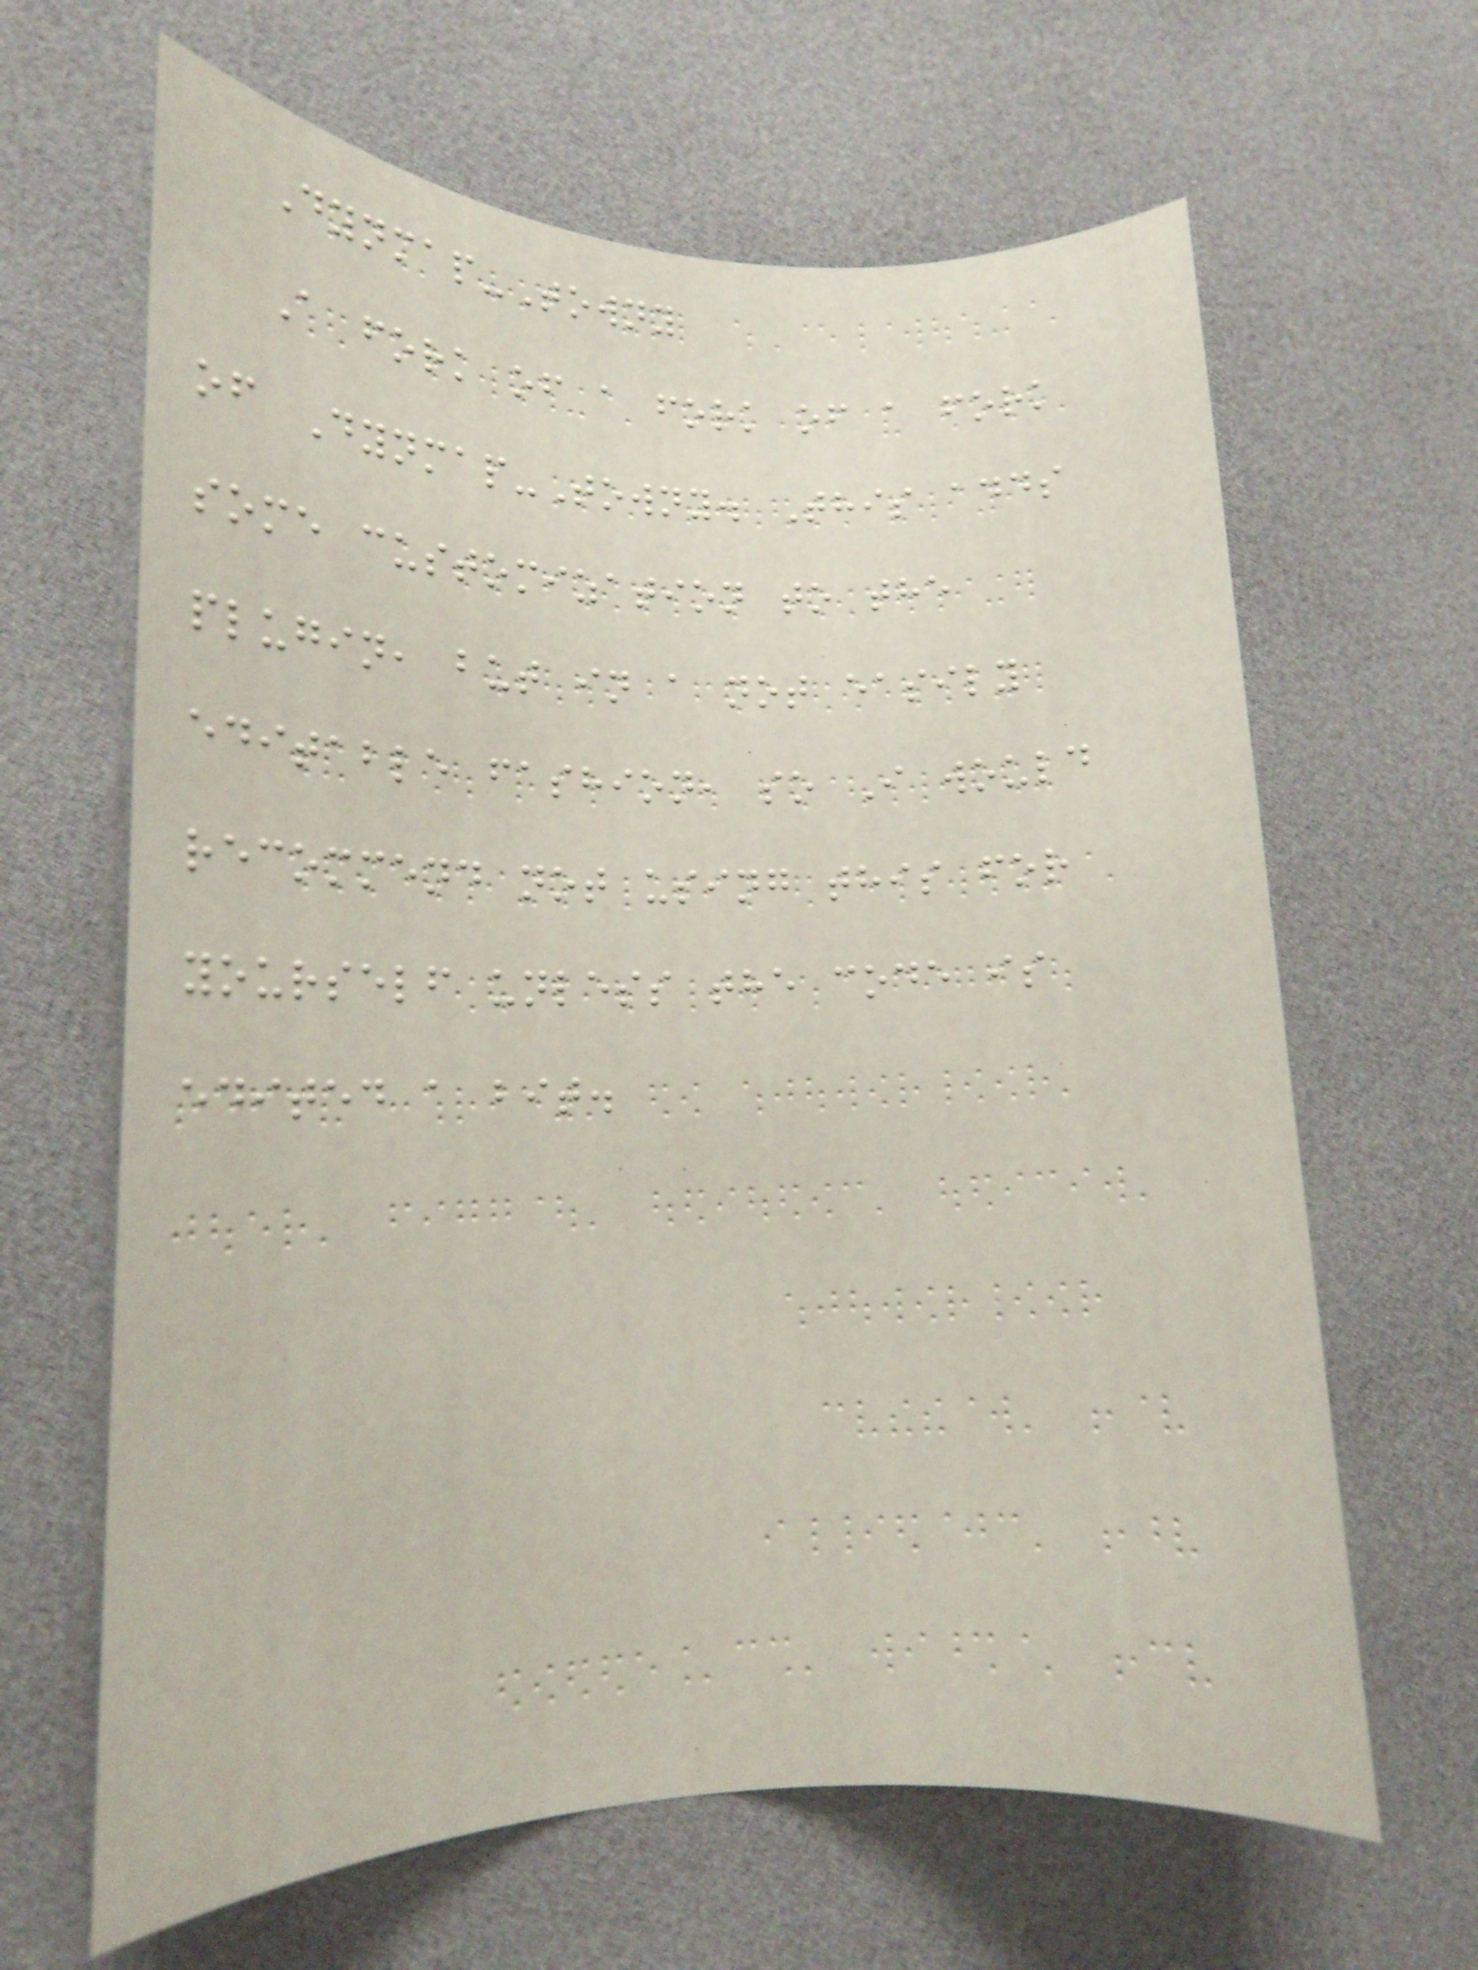Dynmap-Towny
A fork of a fork of a fork
of Dynmap-Towny. This adds
some customization to the
plugin, but in a not easily
editable fashion, so I would
recommend not using this for
yourself unless the code is
edited a bit.
